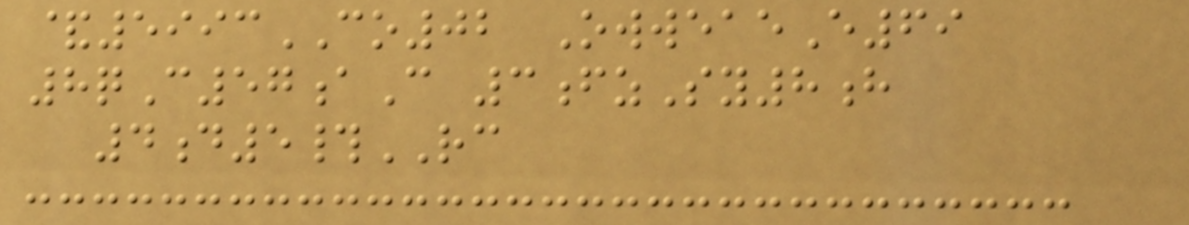&5993CO02 OwweaeE69
8qC57aC 3fzSy8h
4d5#RC
